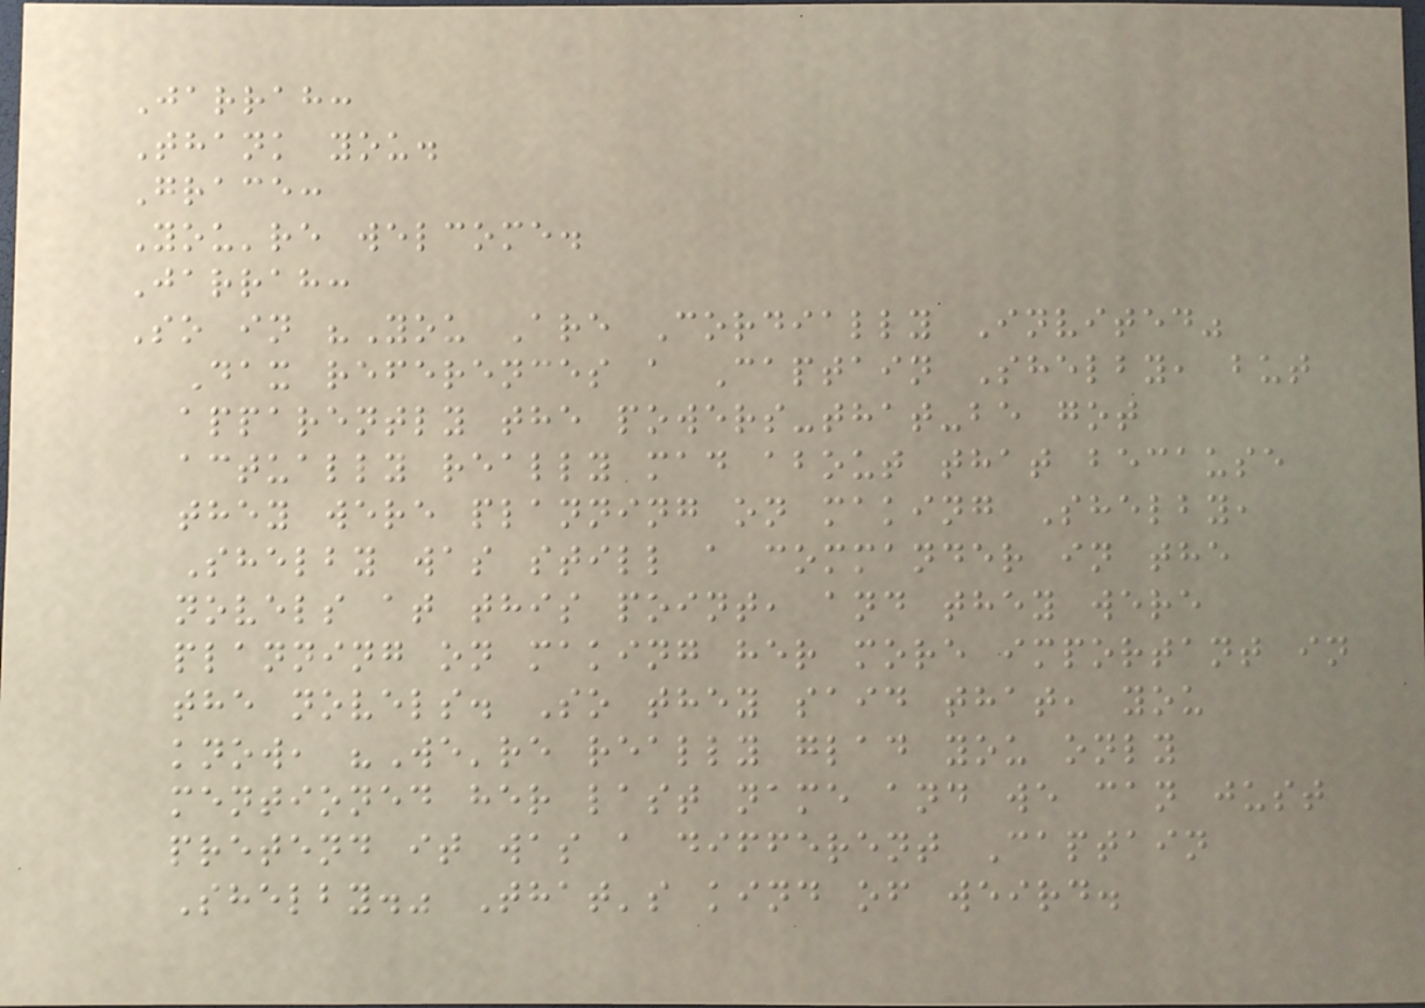Jarrah:
Thank you.
Grace:
You're welcome.
Jarrah:
So in "You Are Cordially Invited"
Dax references a Captain Shelby, but
apparently the powers-that-be got
actually really mad about that because
they were planning on making Shelby,
Shelby was still a commander in the
novels at this point, and they were
planning on making her more important in
the novels. So they said that, you
know, "We're really glad you only
mentioned her last name and we can just
pretend it was a different Captain
Shelby." That's kind of weird.
